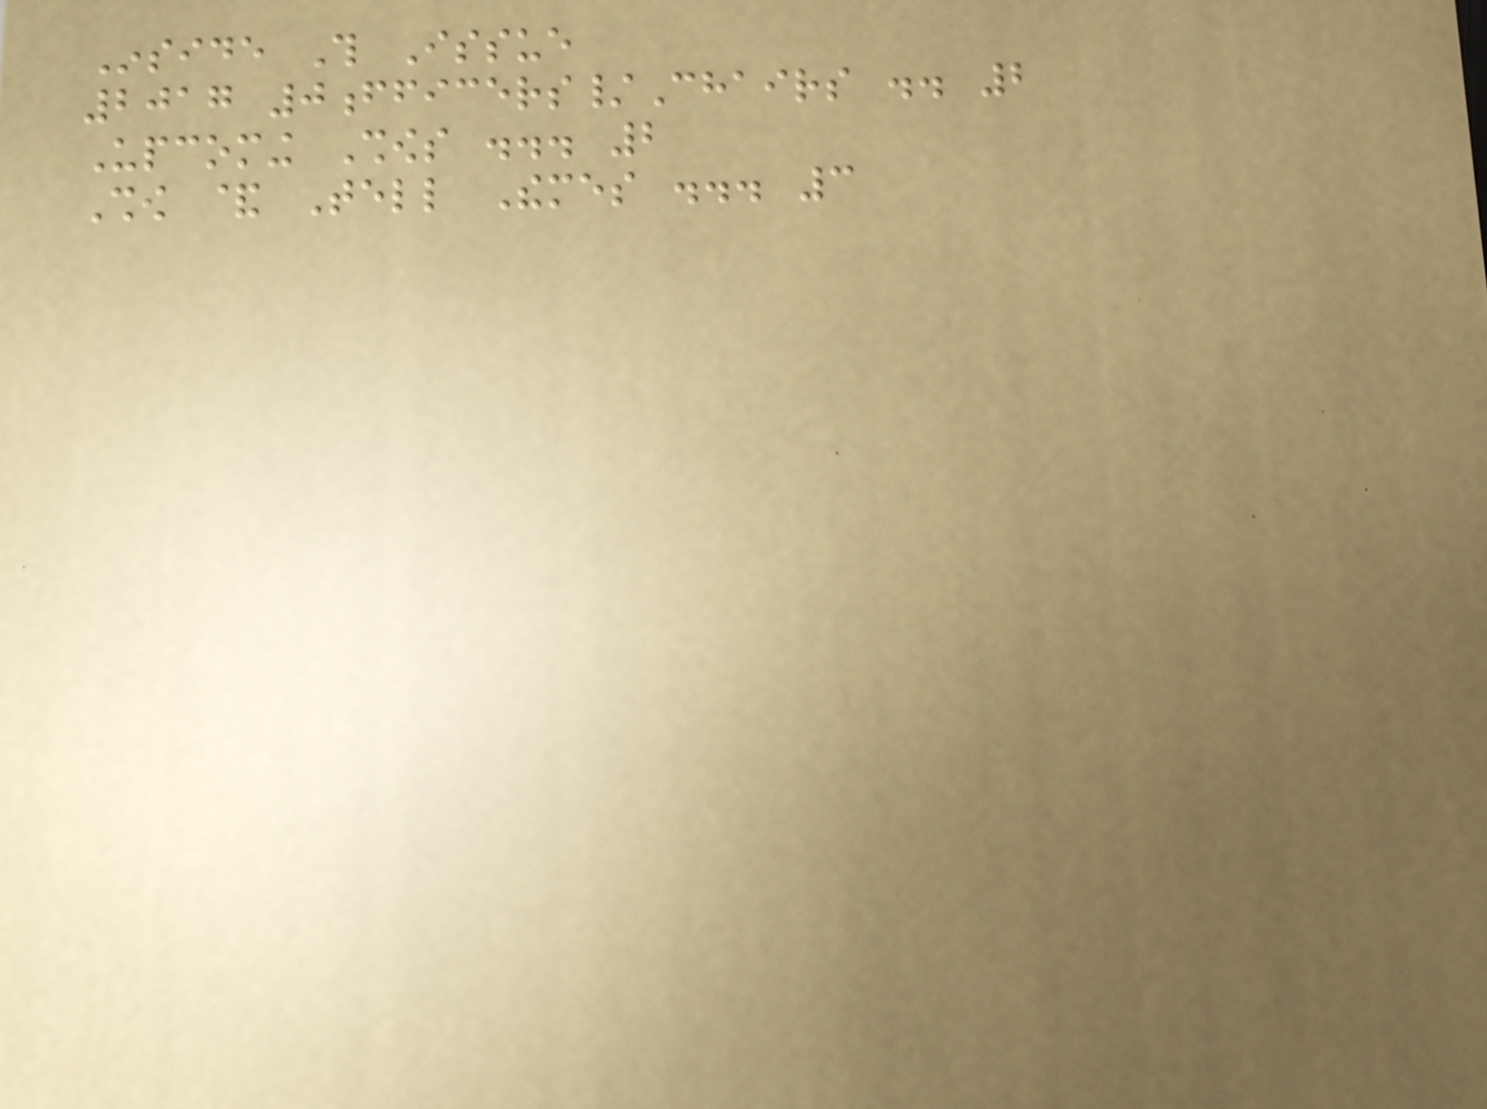Inside This Issue
2017 0fficers/Chairs .. 2
Upcoming Shows ... 2
Show & Tell Themes ... 3
